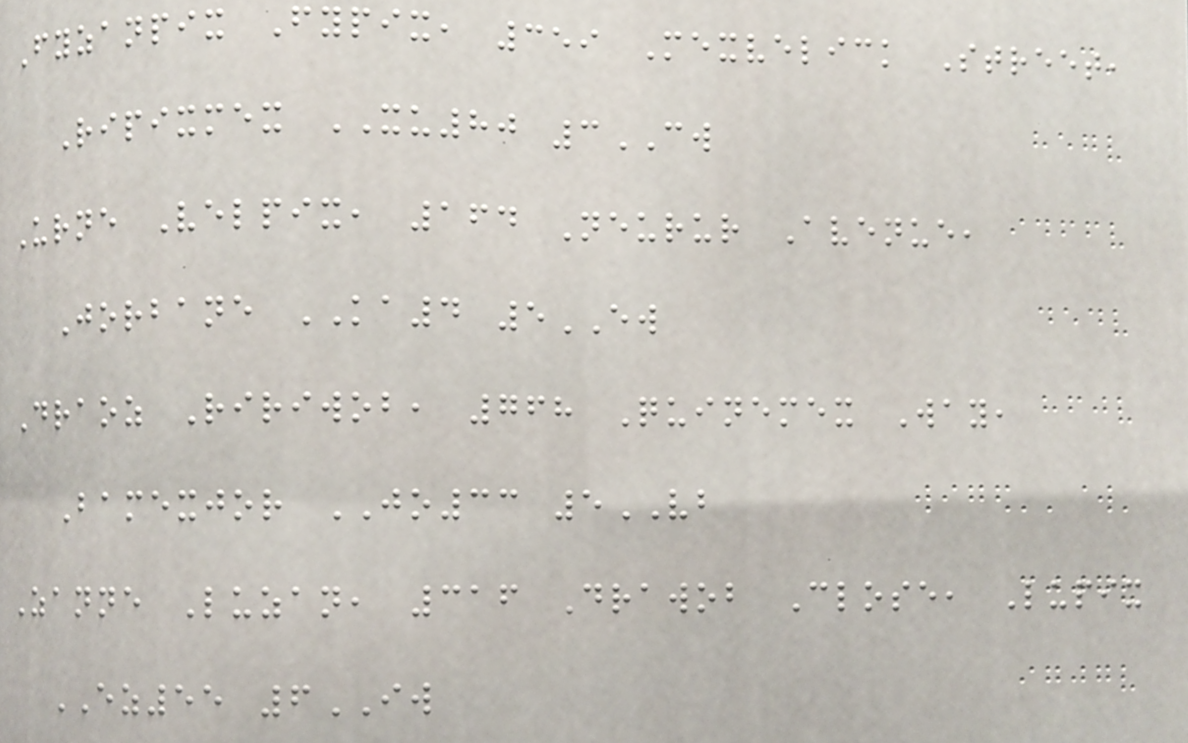Fyzanpix Fypix, 359 Mexvelick Street,
Ripixmex XU80 3CW
Urne Velpix, 164 Neurur Avenue,
Jorbane KA4 5EW
Draoz Ririwob, 768 Quinemex Way,
Bamexjor JO33 5VB
Zanne Luzan, 316 Drawob Close, Lupix
EZ55 6IW
